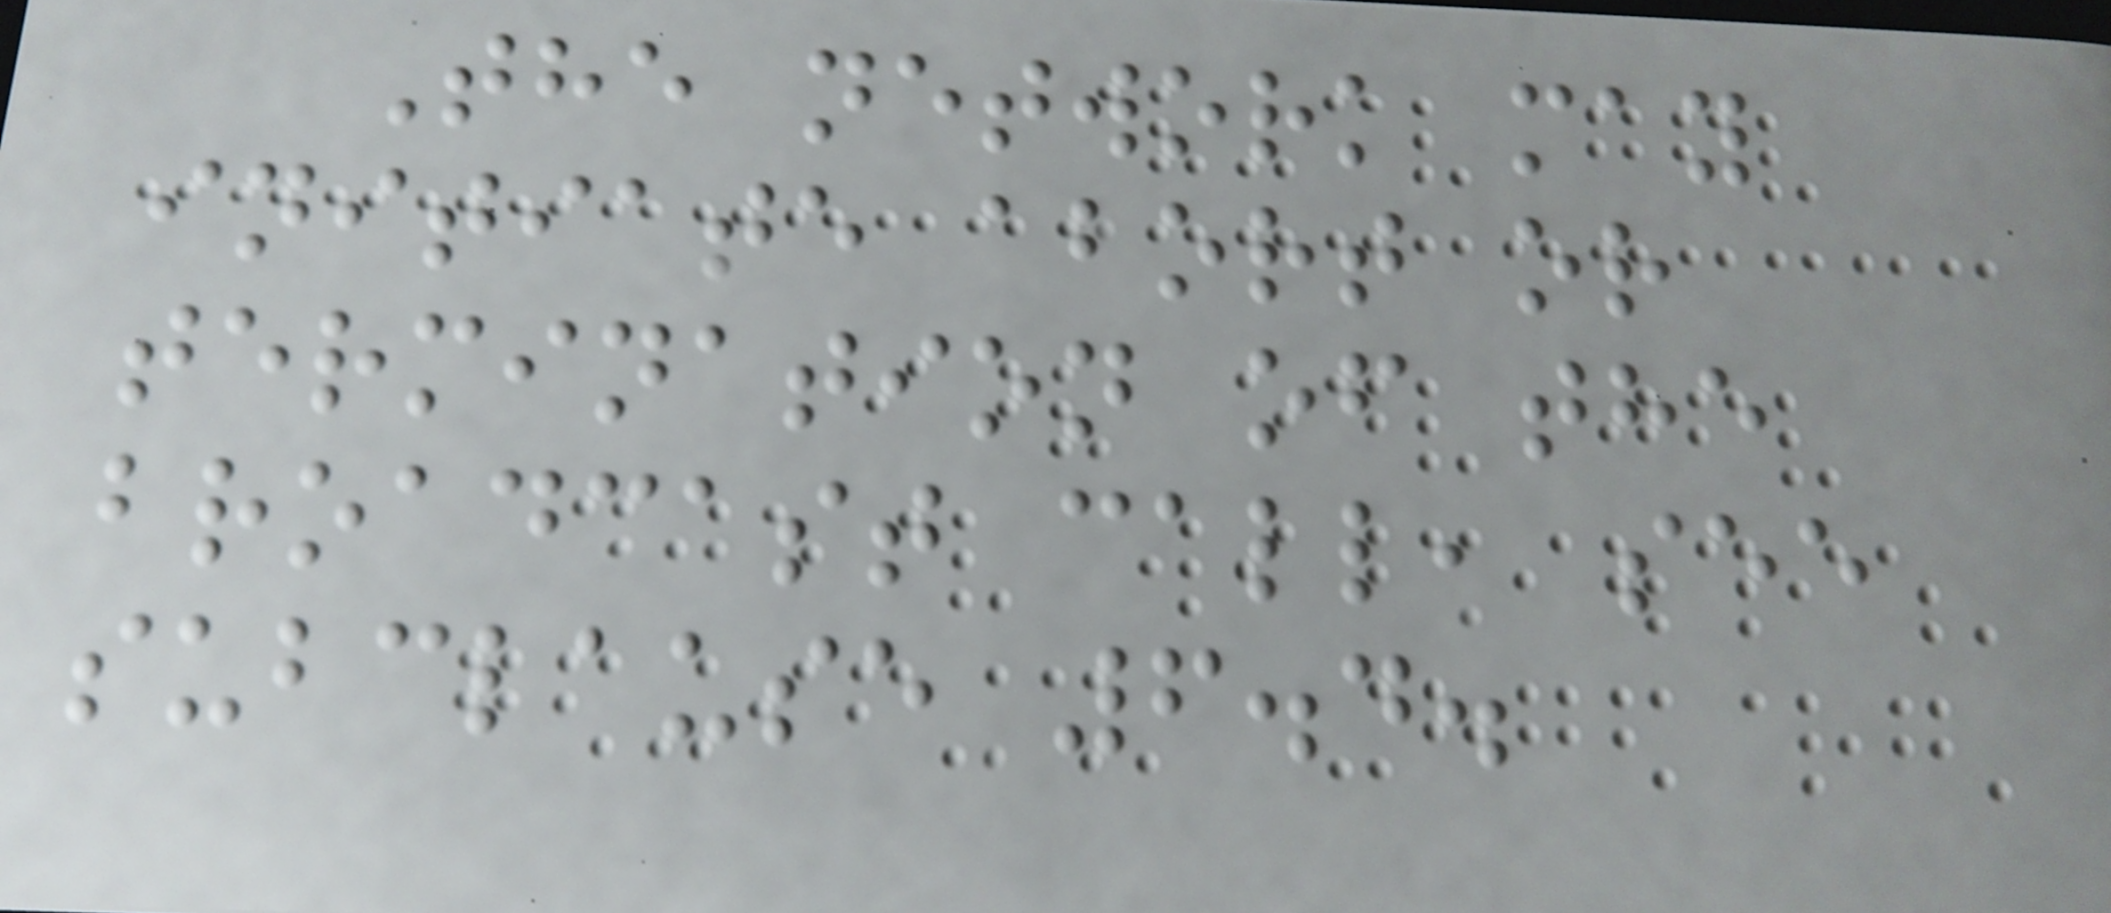The network may
initiate abort or
termination of the
broadcast call, see
subclause 6.4.
